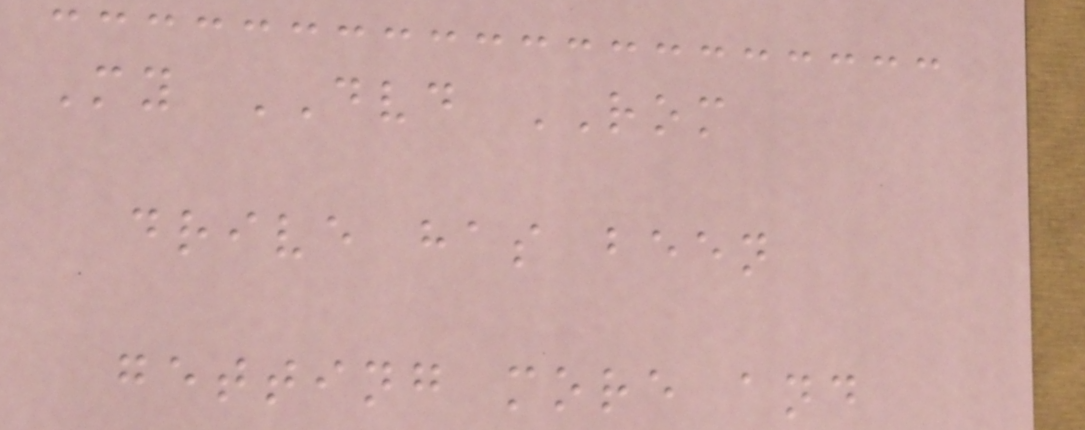My DVD ROM
drive has been
getting more and
